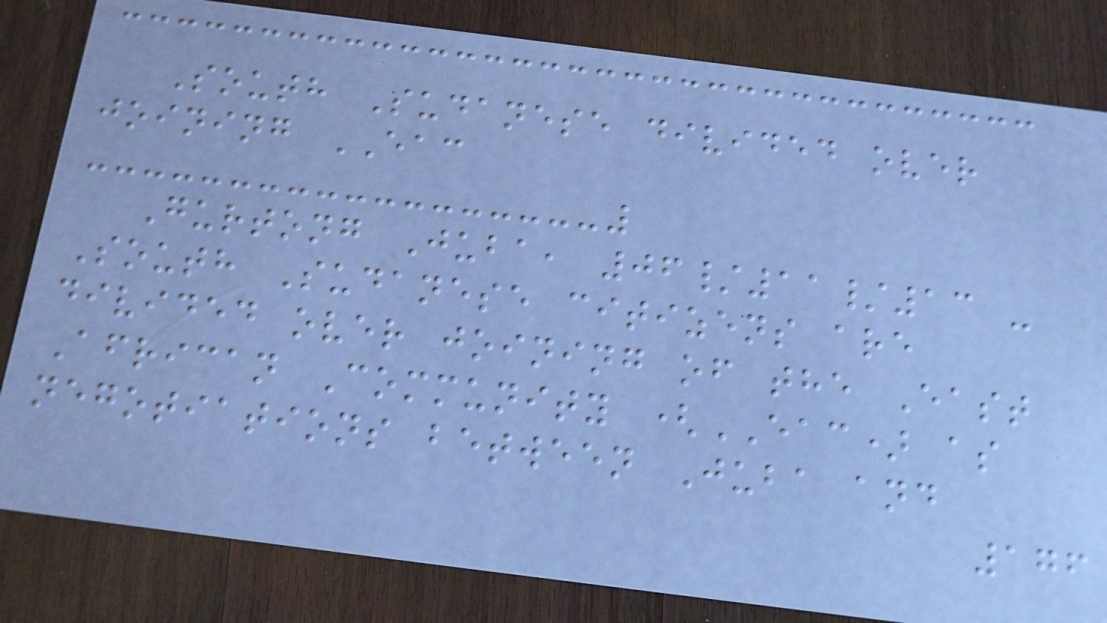South Sudanese divided over
joining EAC
Gurtong Juba, 06/11/13 -
South Sudanese citizens are
divided over joining of the East
African Community (EAC) as
negotiations between Juba and
176
